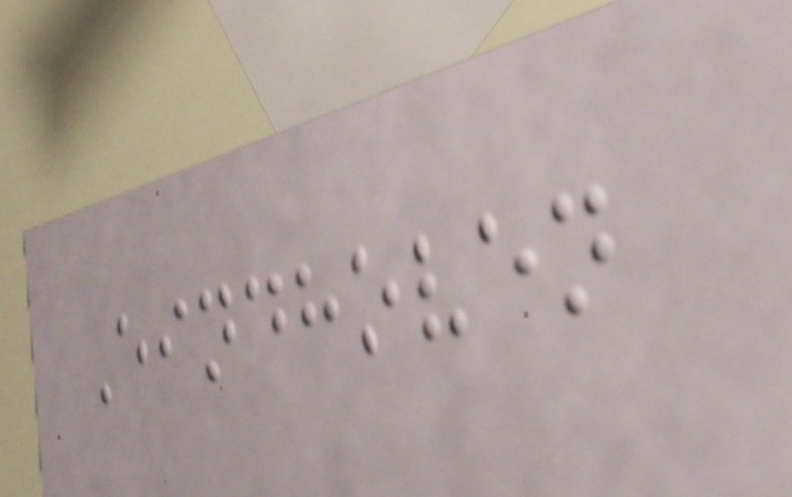Eindhoven
